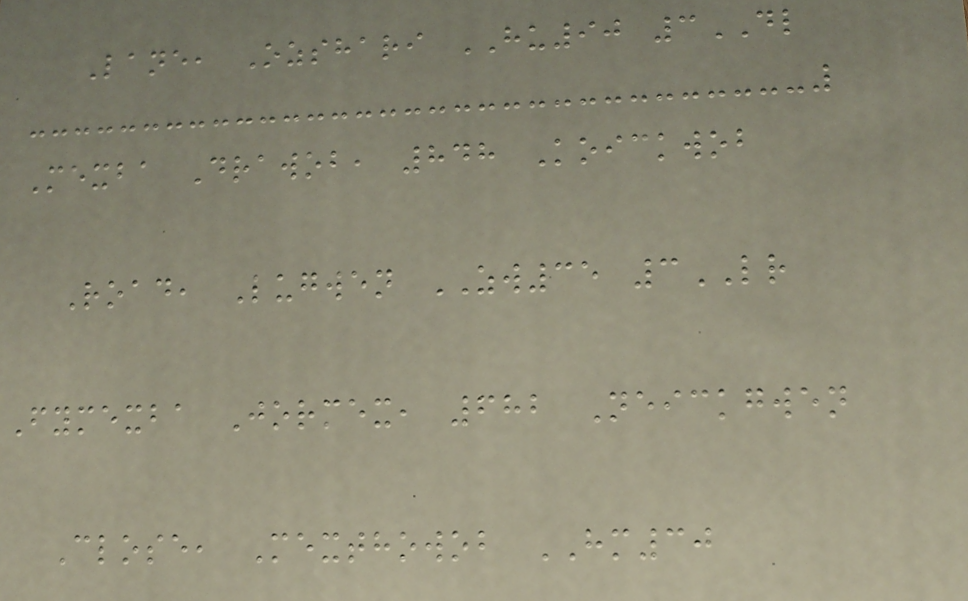Lane, Ozshari HU90 3DL
Mexba Drawob, 848 Koickwob
Road, Lugwen ZW35 3LR
Fymexba Jormex, 682 Neickgwen
Close, Mexthowob HM30
